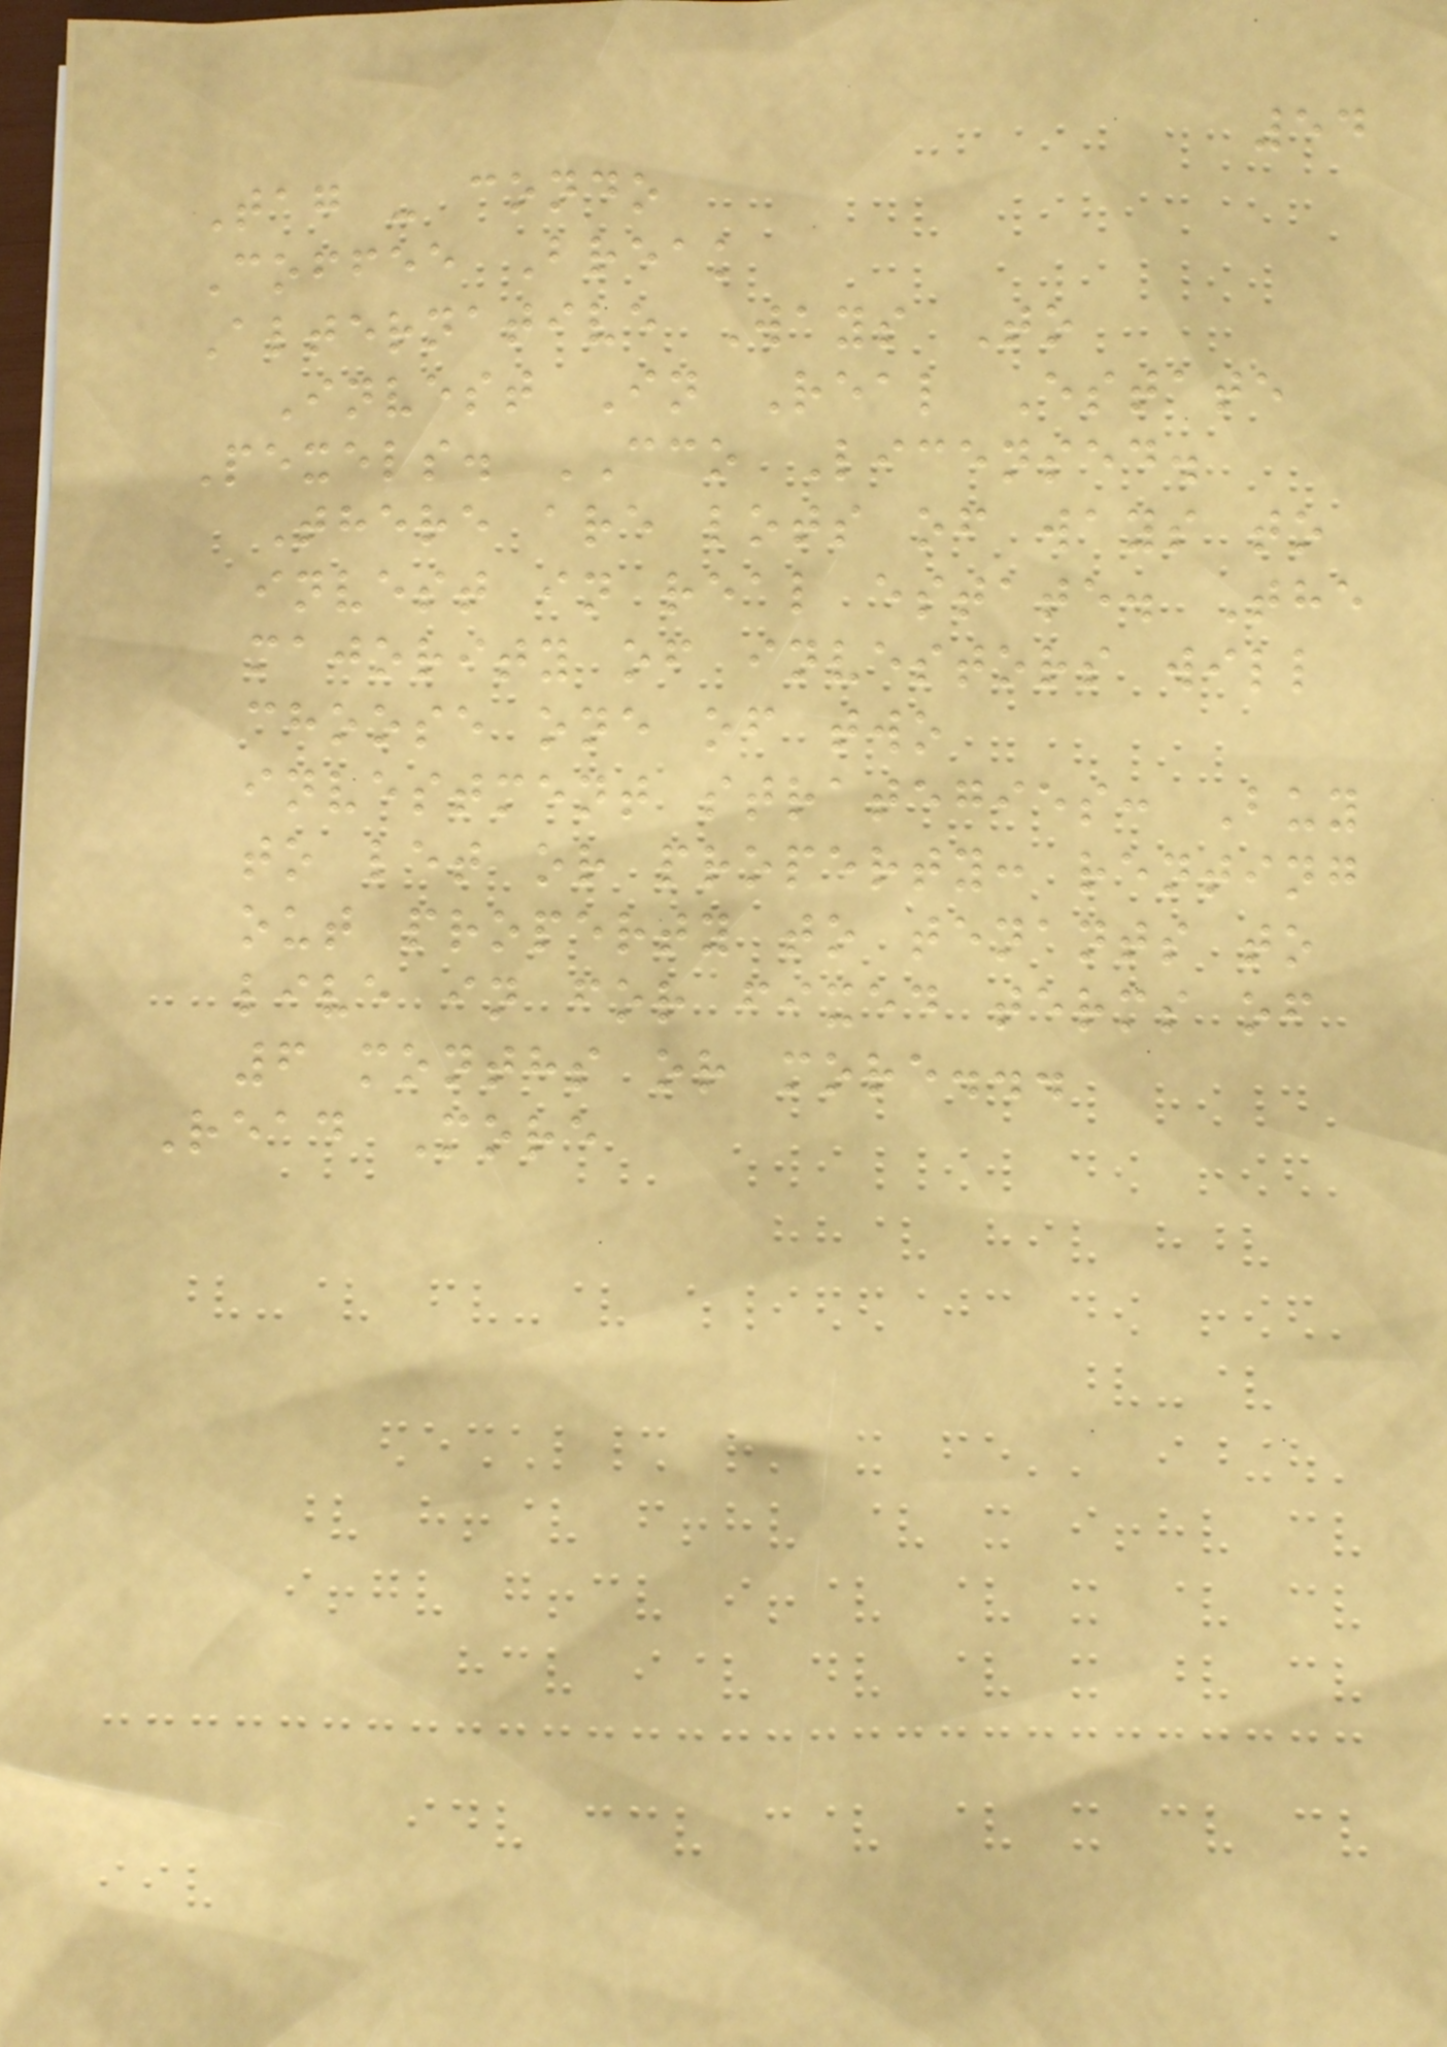54
Tag - condo
Coffee Break
Alternative Ways To
Invest In Real Estate
Pexels. CCO Licensed.
There are lots of ways to
invest in real estate. The
majority of investors will
choose one of two
investment strategies: Buy
to let or property: renting
out property to tenants to
live in for fixed terms of
6 months or more...
Read More
